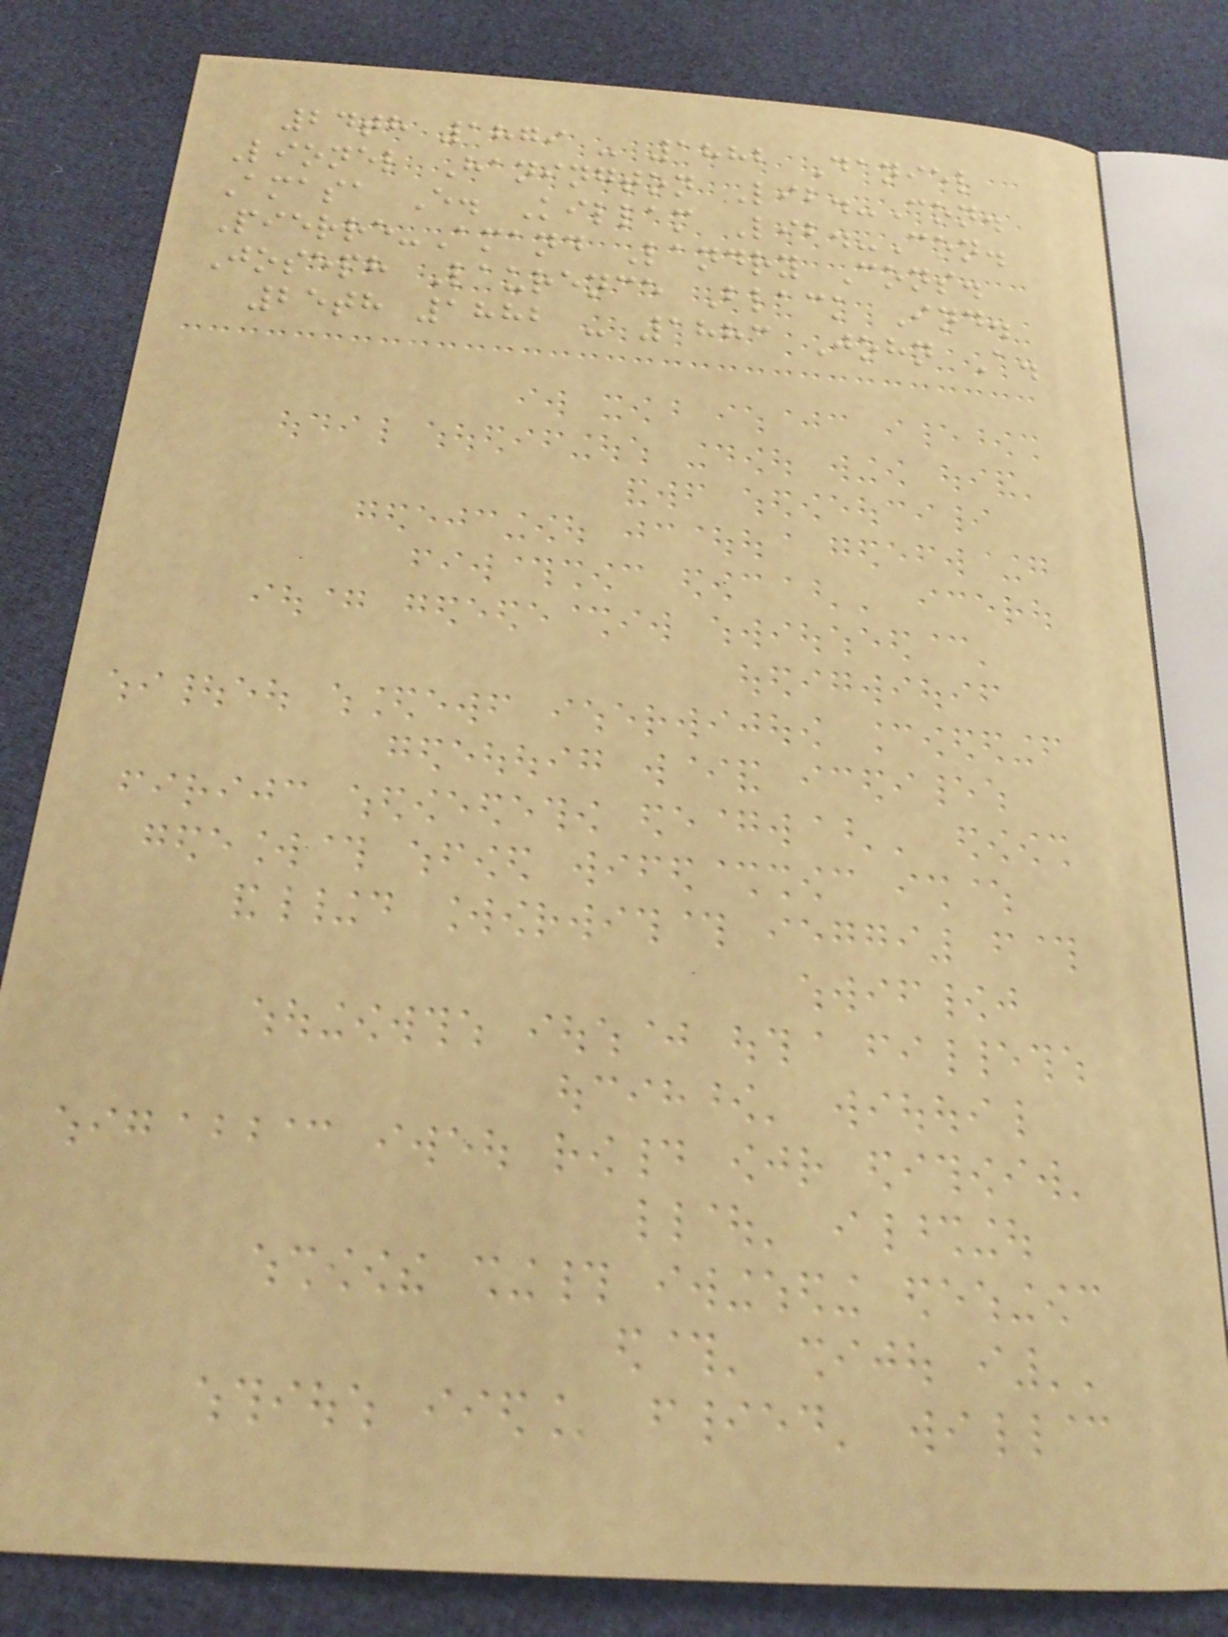24th 1879 - 1882 Daniel
Lionel Hanington Lib.-Con.
Amasa E. Killam Lib.-Con.
Pierre-Amand Landry Cons.
Joseph Laurence Black Ind.
25th 1882 - 1883 John A.
